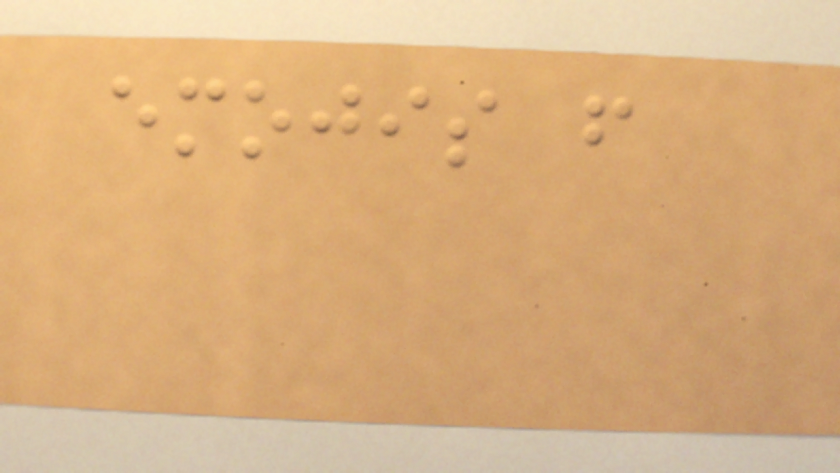emojis from
